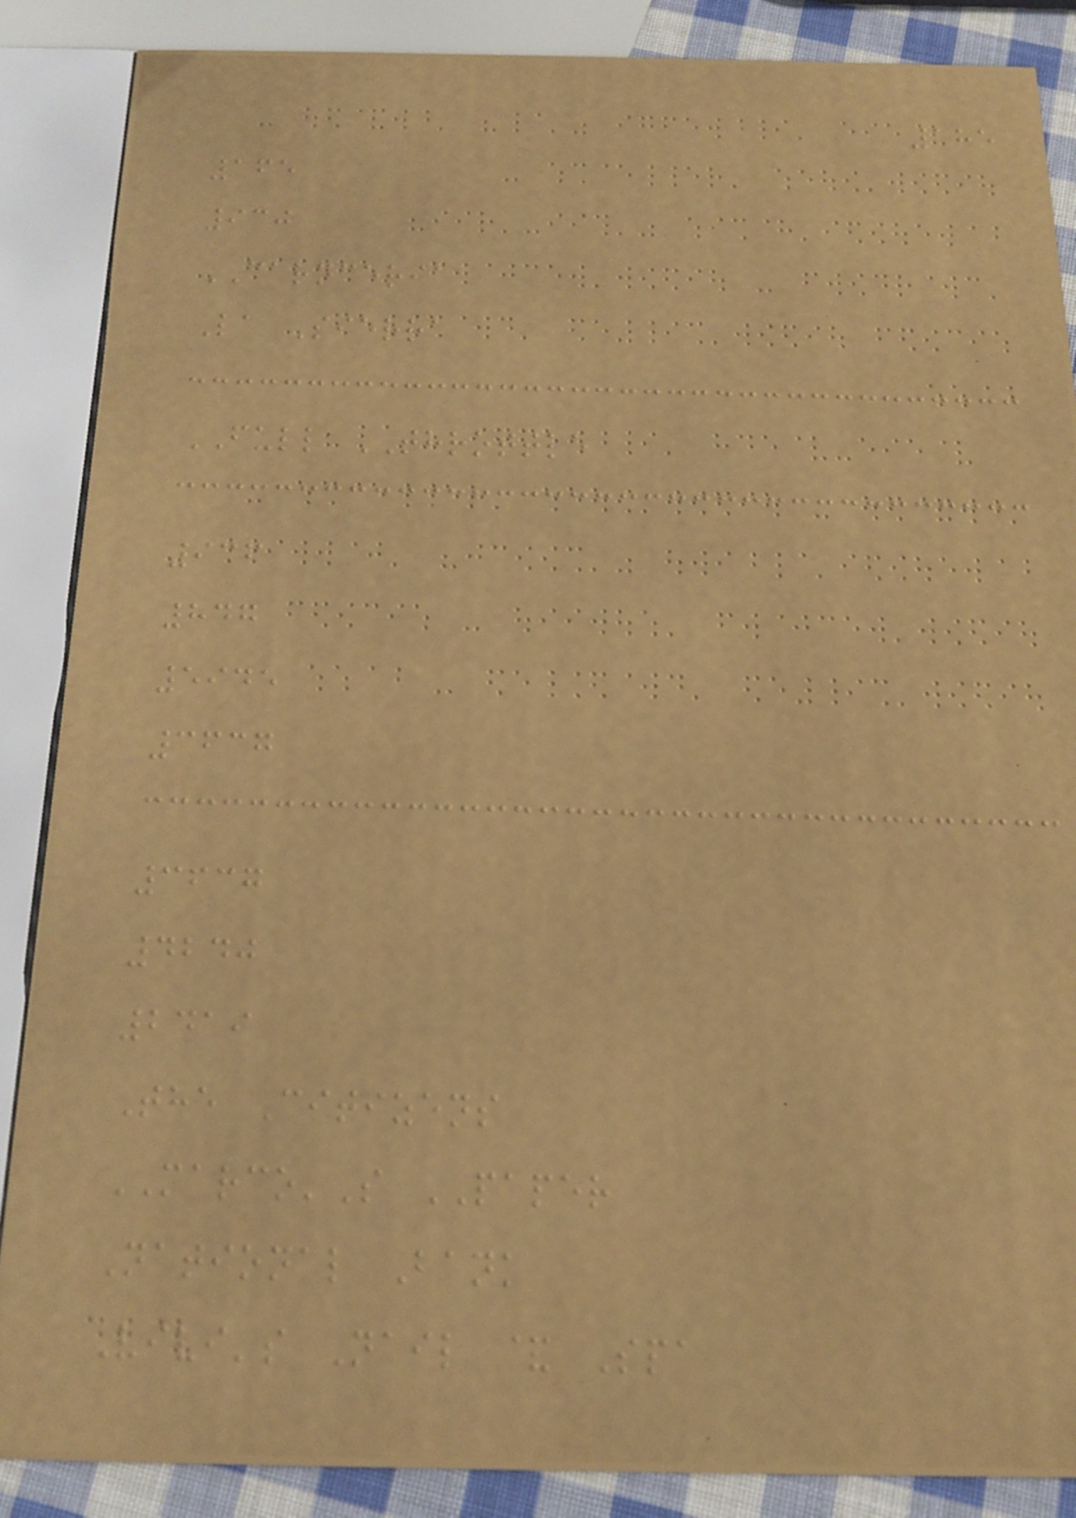185
165
930
CARNCERIA
La Sierra
FULL THROTTLE
936
847
5945
3637
3637
4240
2419
The Citizens
MARCO'S PAPER
National Bank
Vivi's Nail & Spa
